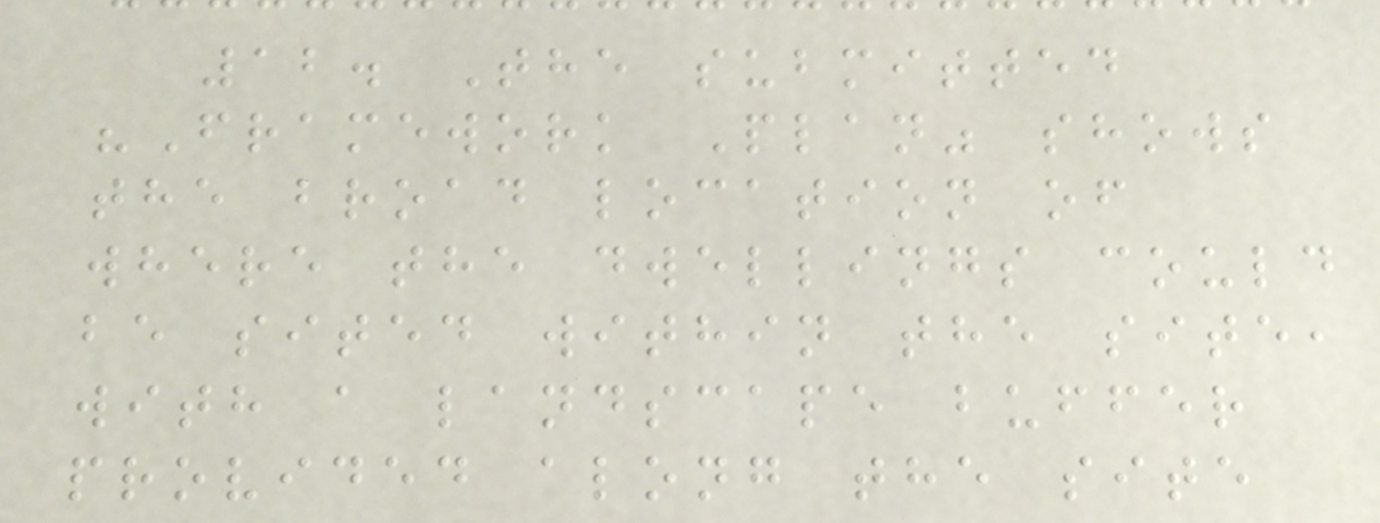12. The submitted
"Framework Plan" shows
the broad location of
where the dwellings could
be sited within the site,
with a landscape buffer
provided along the site
